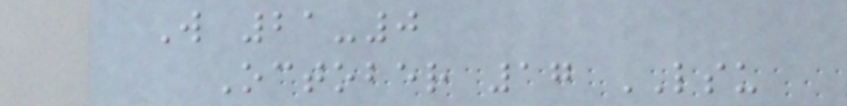W 21-0
October 17 LSU
